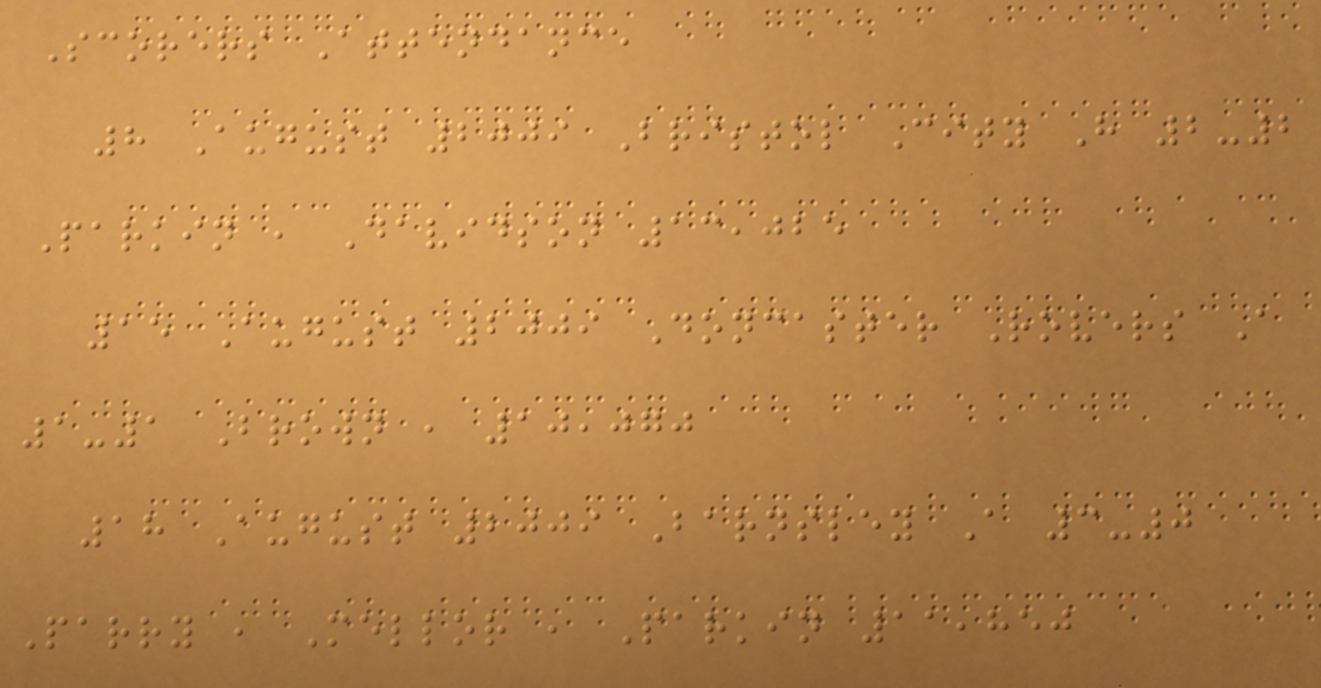Scorers Attendance
8 August 2009 Bristol City H 2-2
Parkin , Davidson 13,025
15 August 2009 Doncaster Rovers A
1-1 Brown , 10,070
18 August 2009 Barnsley A 3-0
Parry , Mellor , Parkin 11,850
